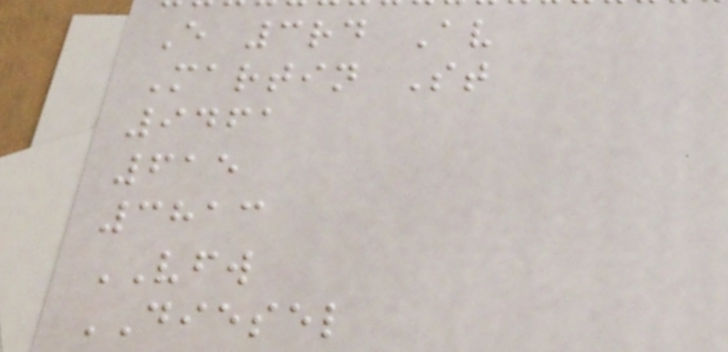E 3rd Av
Martin St
9461
615
3813
VFW
DIESEL
